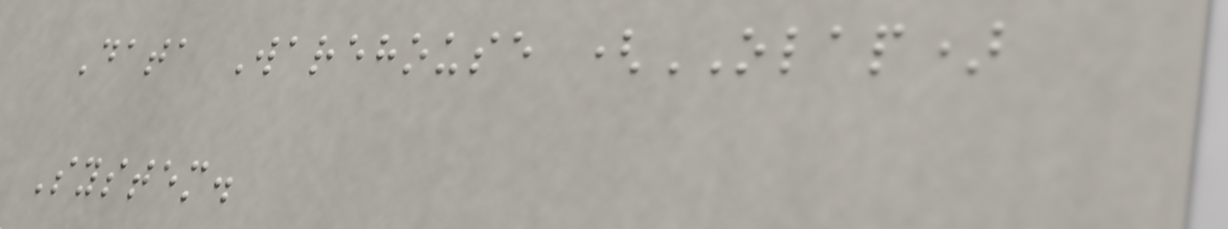Data Warehouse (OLAP)
System.
